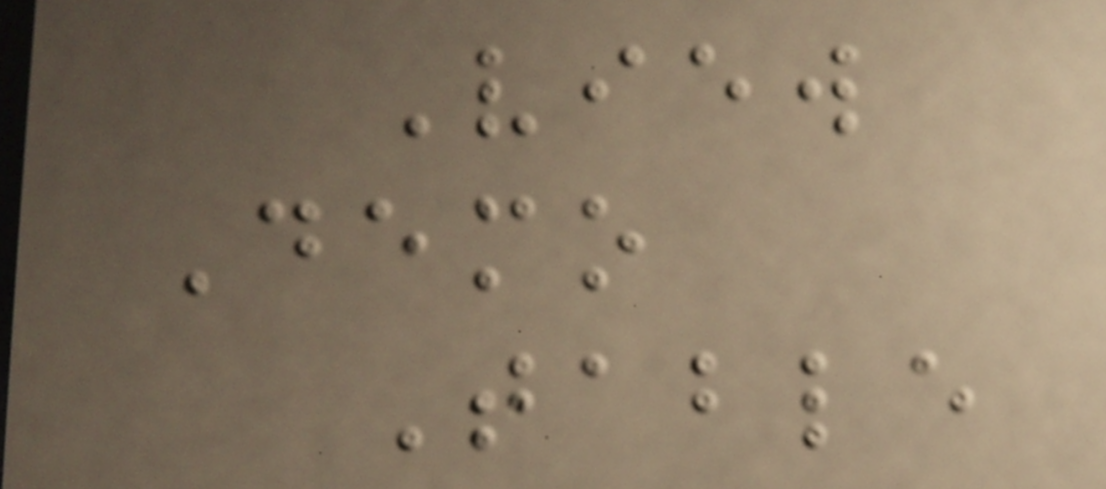View
Demo
Table
